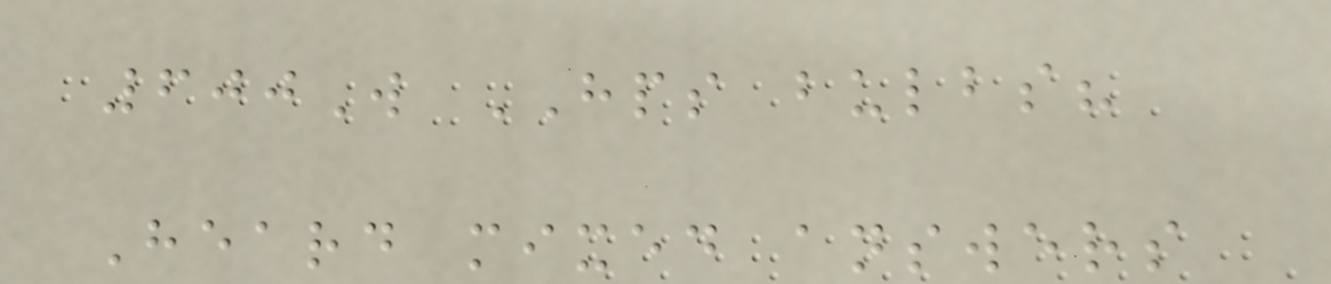600W HPS bulbs?
Heard mixed answers
